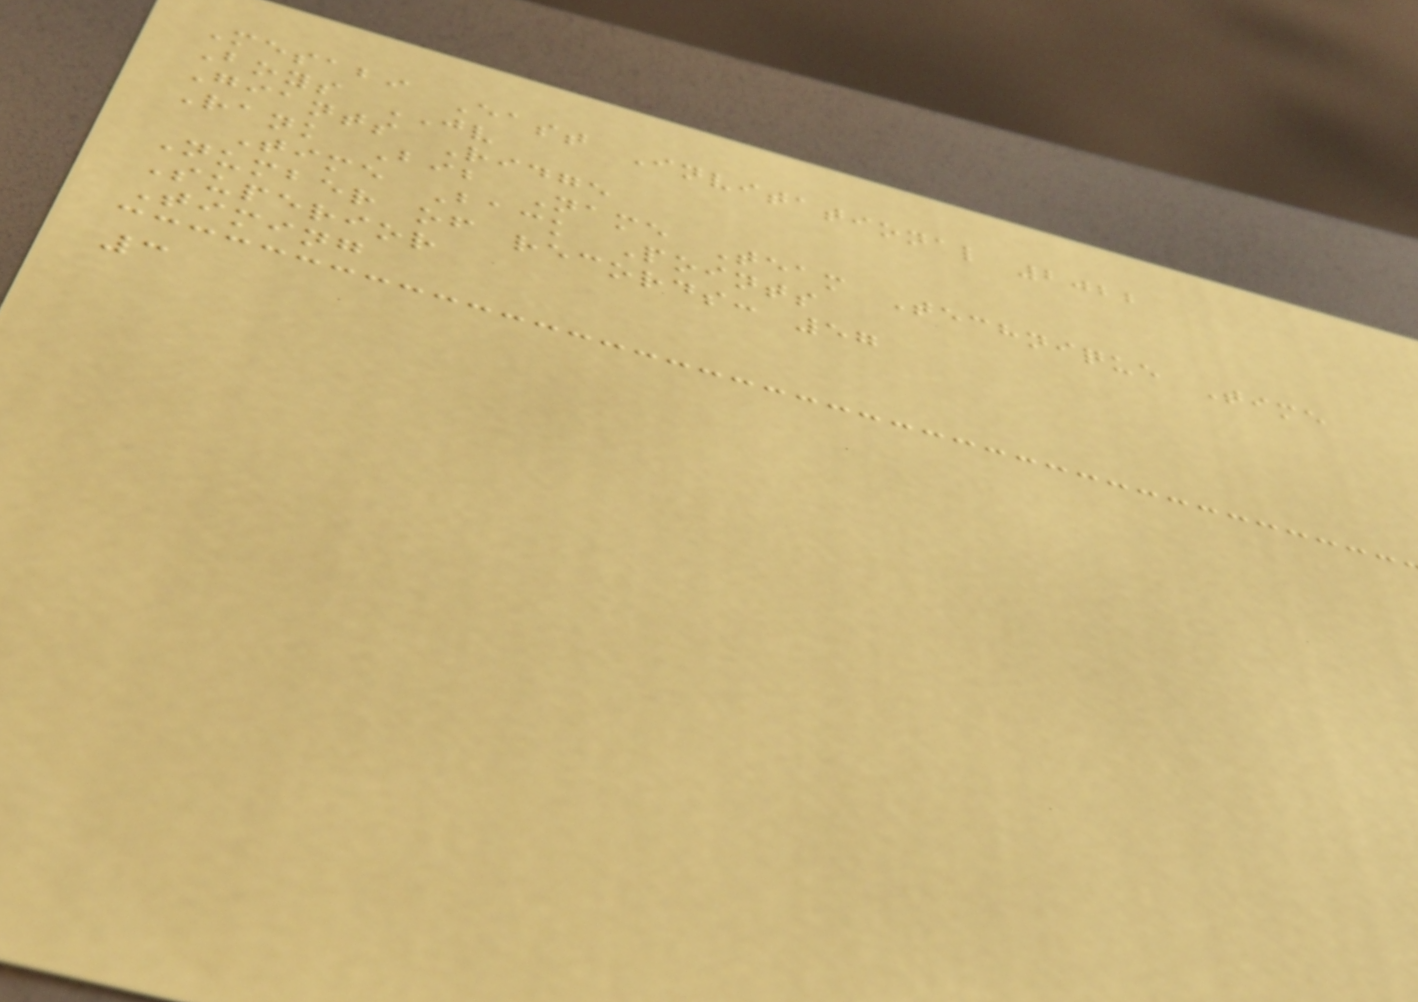Mesabi East Invitational 2022
Boys JV
Giants Ridge
Rank Bib Name Team Technique Time
Time Back Points
Number of records: 57
Superior
Timing
3
